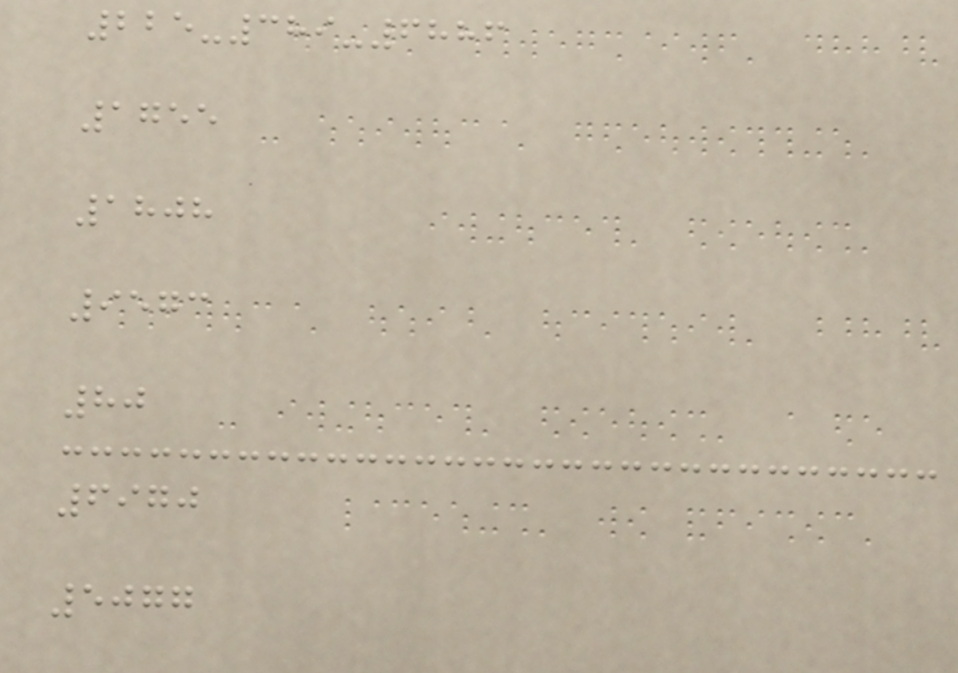225-389-6886
1755
1808
9573
80
6970
5077
